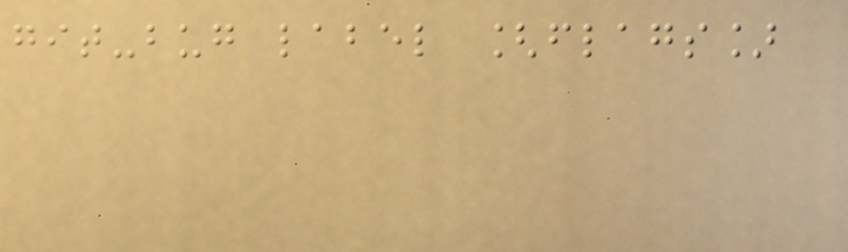git-bug label [flags]
